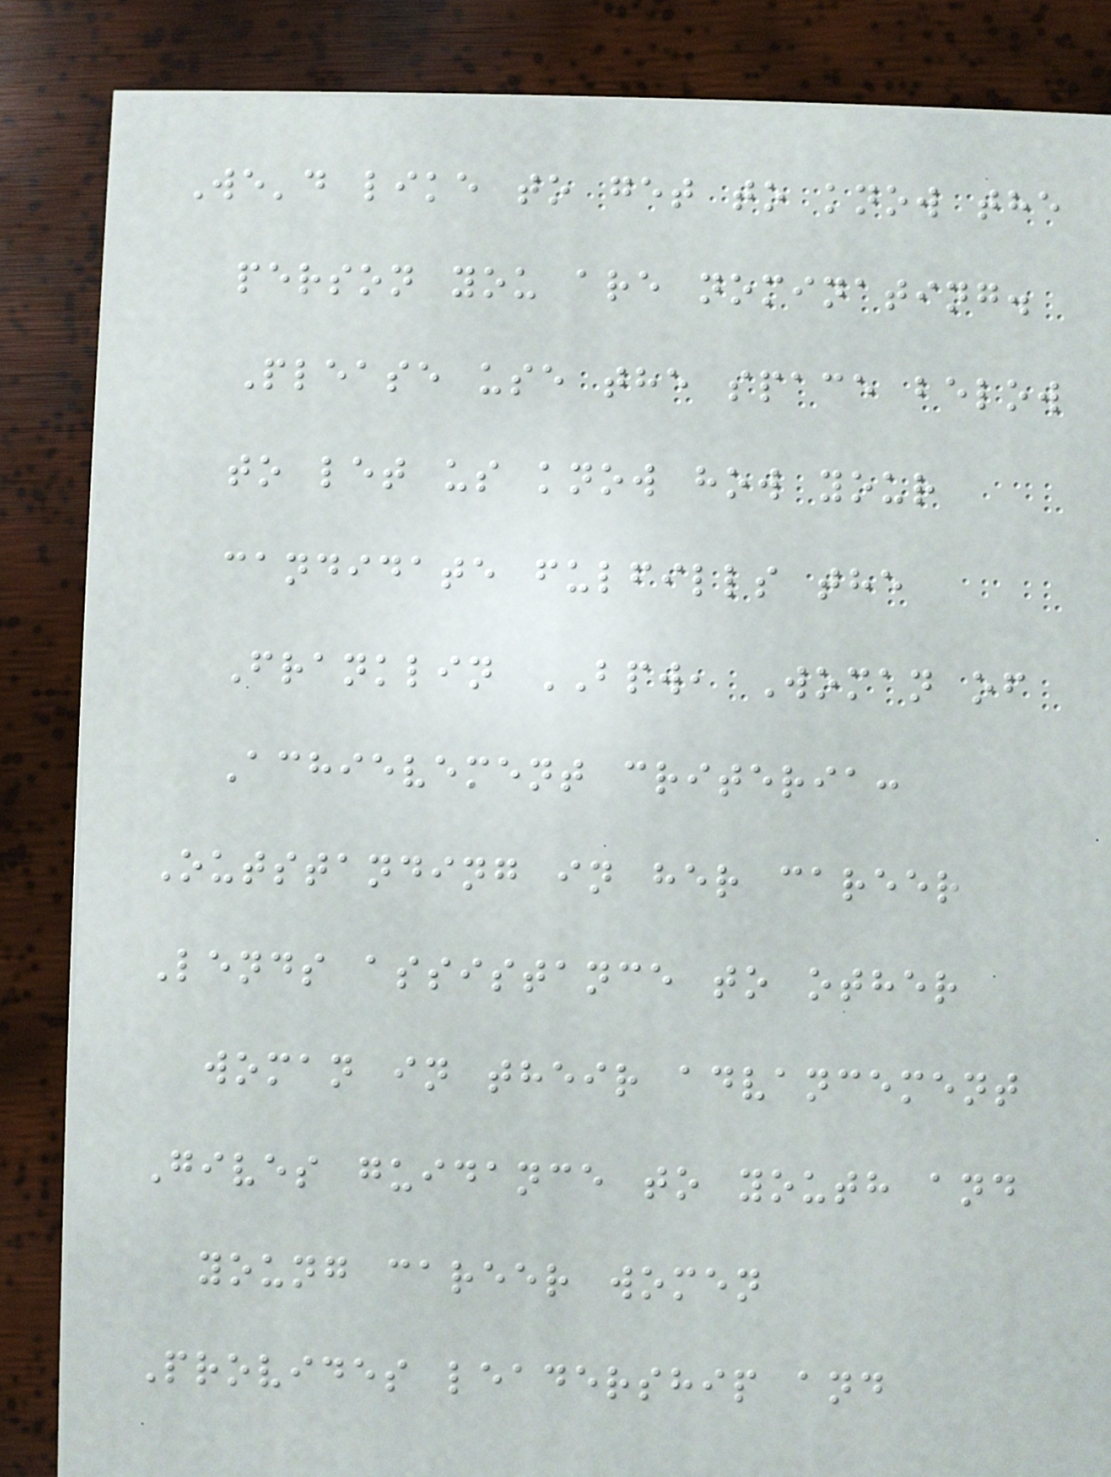We'd like to get to know the
person you are nominating.
Please use the space below
to let us know how your
candidate fulfills the
Franklin BPW, Woman of
Achievement criteria:
Outstanding in her career
Lends assistance to other
woman in their advancement
Gives guidance to youth and
young career women
Provides leadership and
